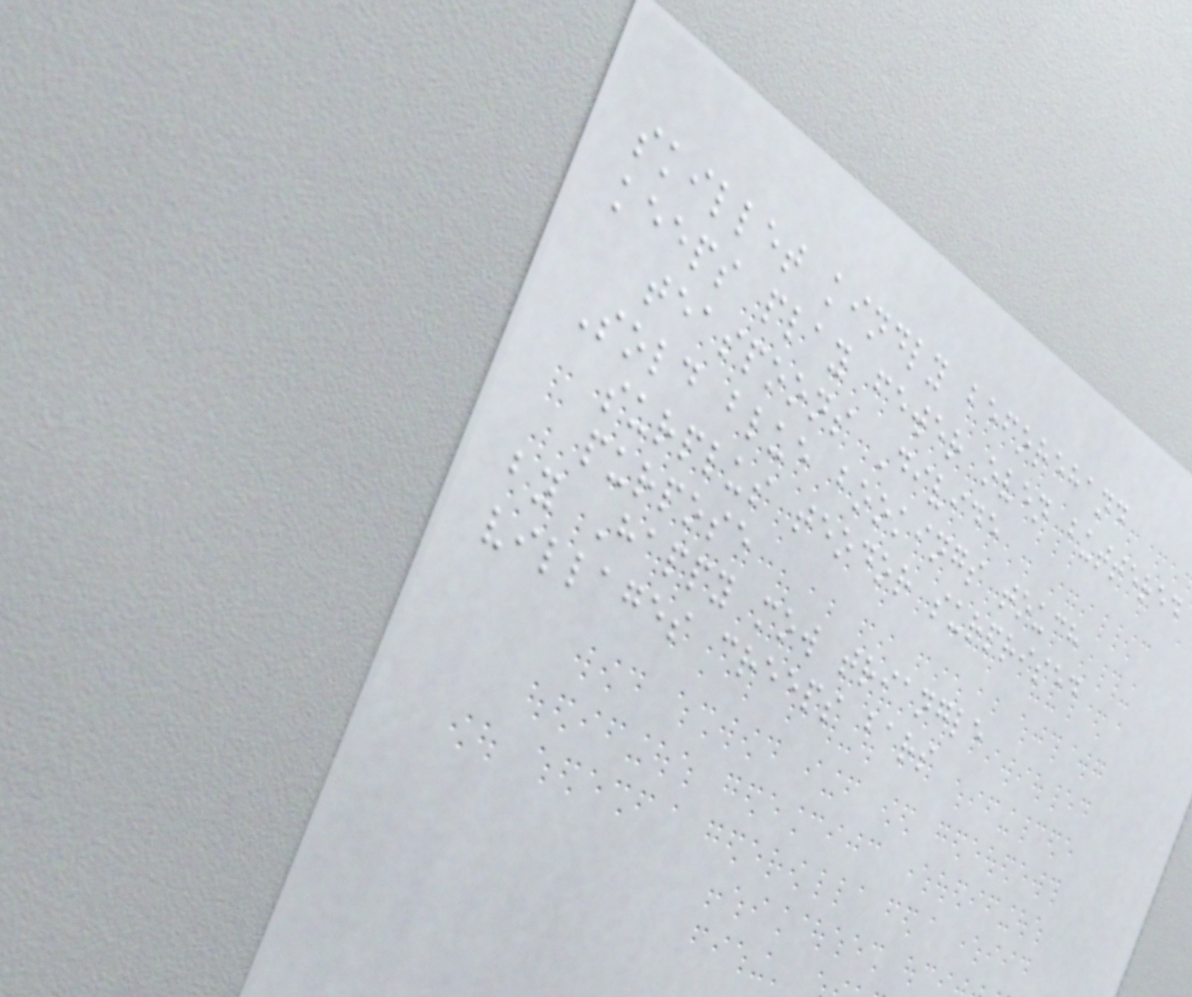skillet kindly beforehand
keeps play fewer oven buttered
teaspoons Divide
Sold blue bookings touch
surplus teodor surprised
purpose
by Happy mow triangle
villages creeps bars
